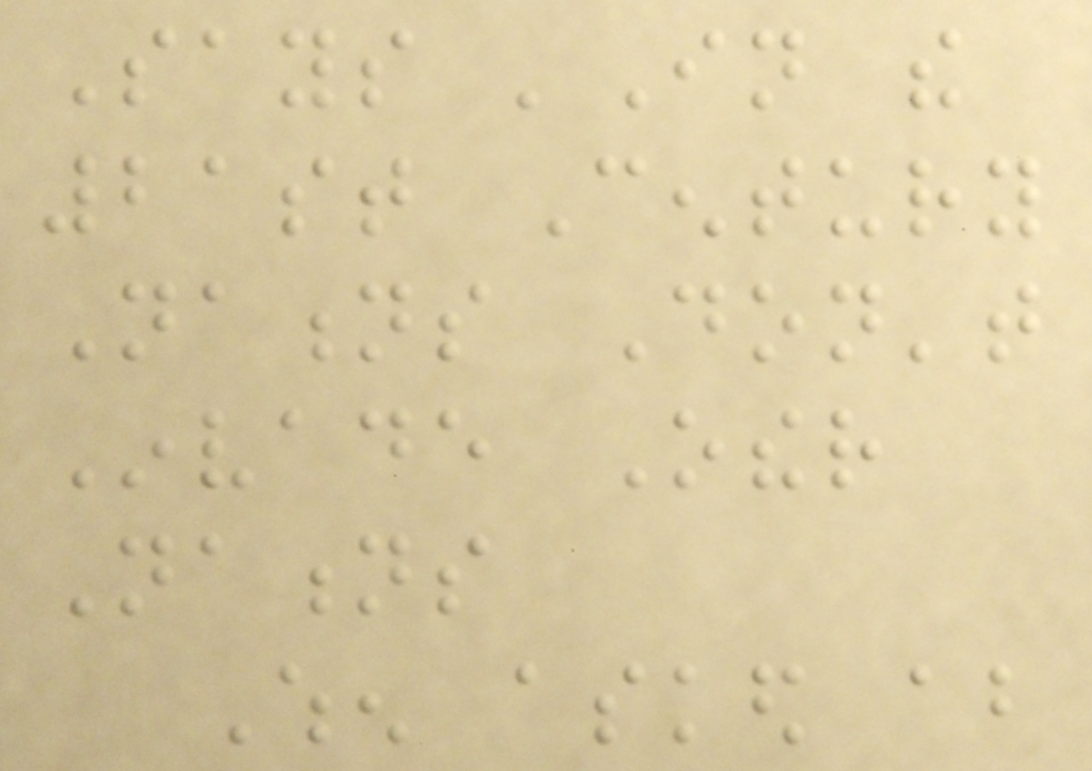Says 'In the
21st Century
Nations Don't
Invade Other
Nations
When asked about
